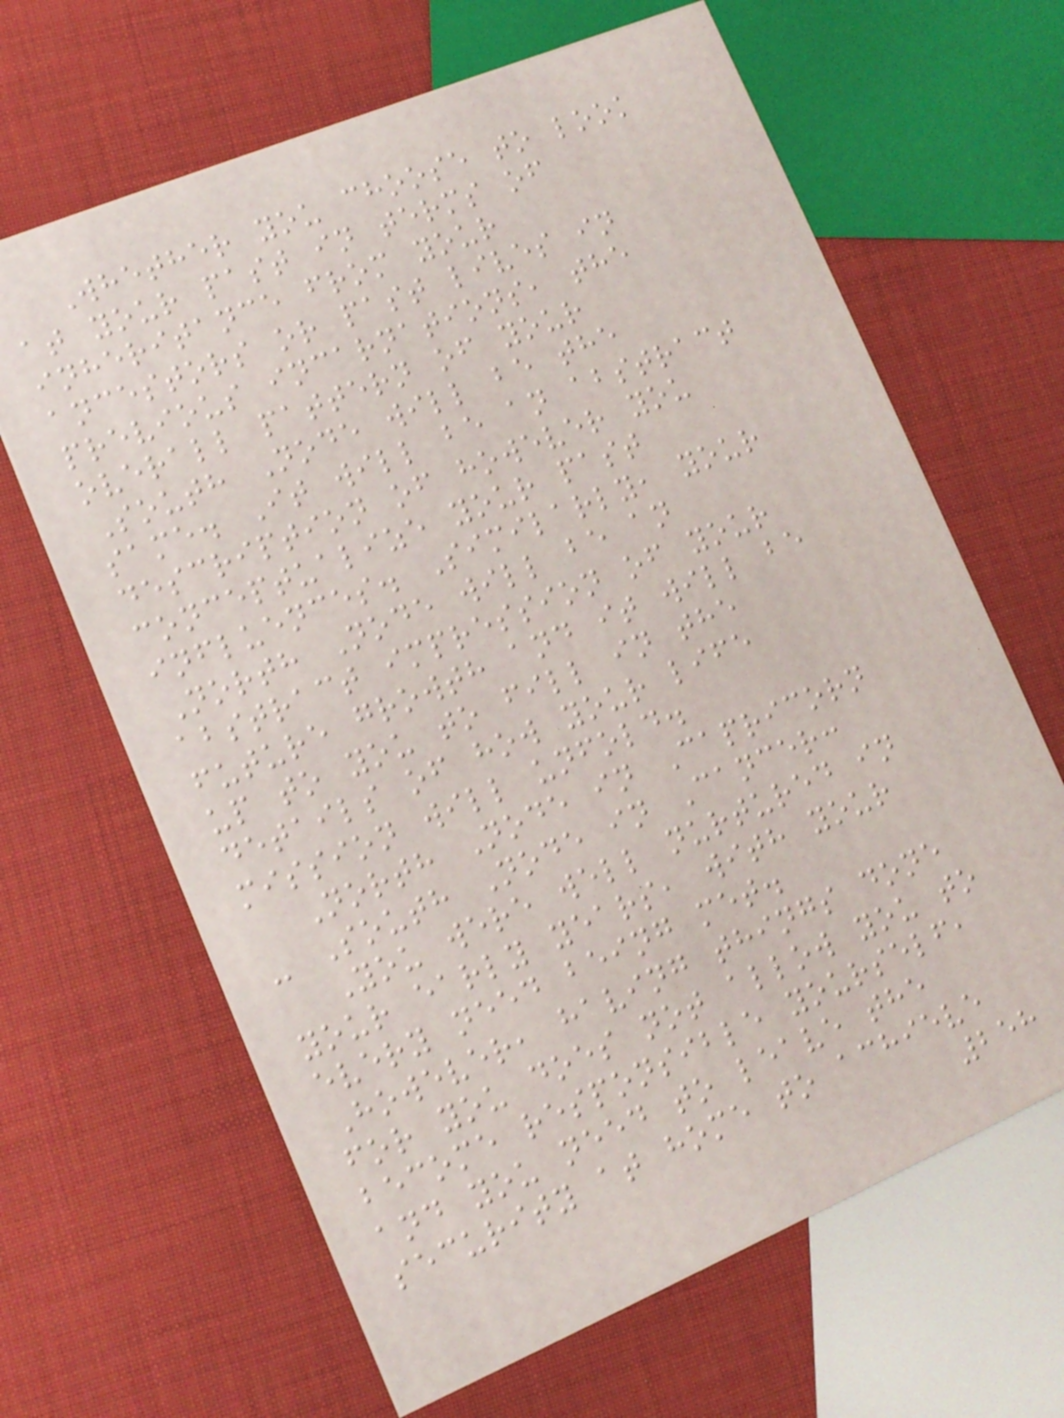Whether you choose to look
at your past in terms of
inheritance from your
ancestors or past lives in
previous incarnations, the
overall pattern of your
South Node will be the
same. It will be an abstract
description of however you
conceptualize your past
influences. Similarly, your
North Node will be an
abstract impression of your
future growth and it will be
up to you to fill in the
details of how your life
mission will unfold.
North Node in Capricorn
- South Node in Cancer:
You were well nurtured in
your early years, with your
every need being met.
However, having things done
for you does not allow you to
become responsible yourself,
and you need to leave the
security at home to achieve
258
